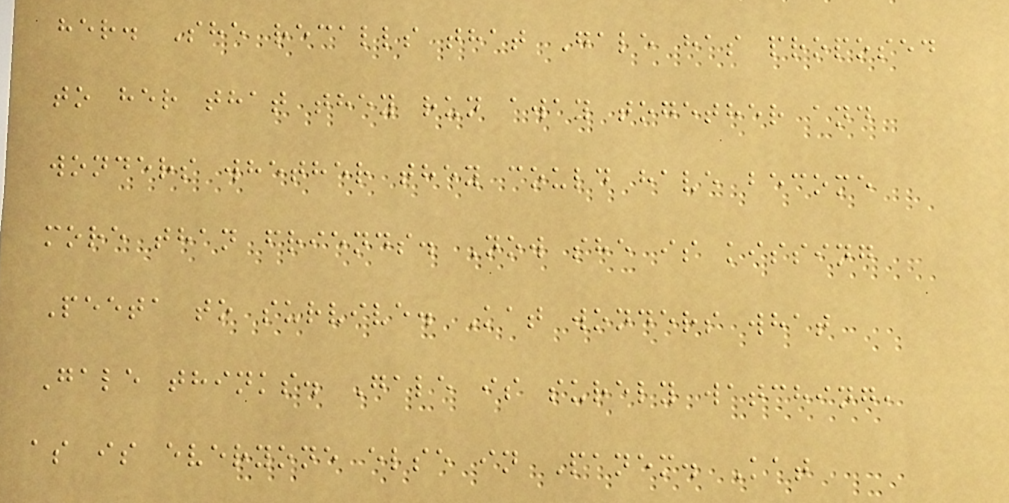her. She recalls that Gale has proposed
to her that they run away together and
wonders whether they could have become
more than friends. Now she is kissing
Peeta to survive. Kat wonders what
Gale thinks. Gale is surely watching,
as is everyone else in Panem. Kat
